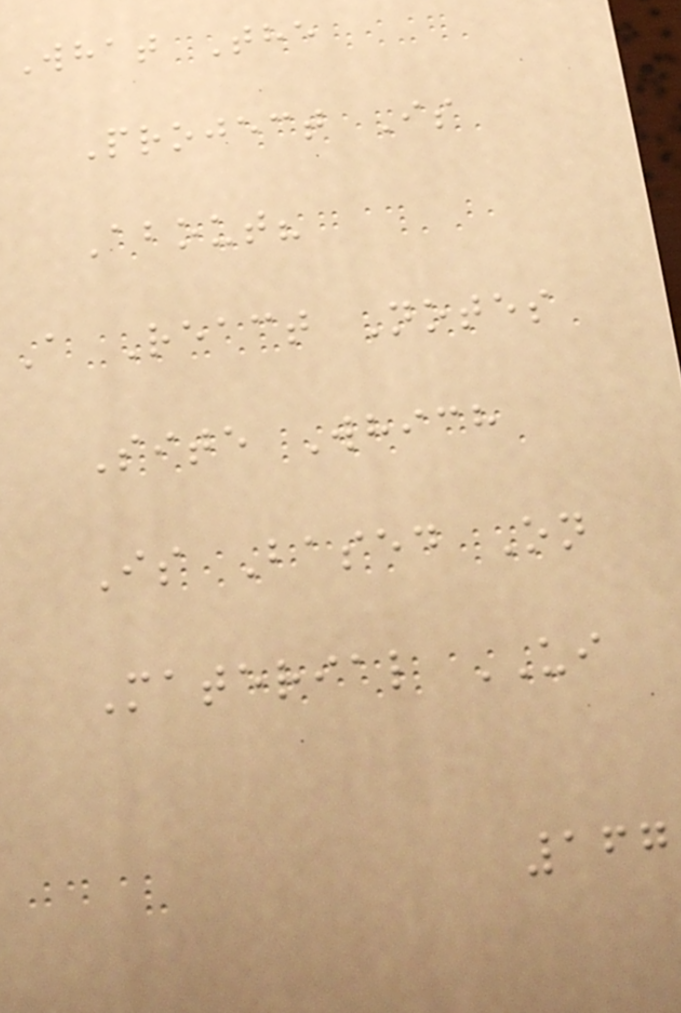What The
Project Is
About?
A React Notes
Site Which
Is Based On
Material UI
167
